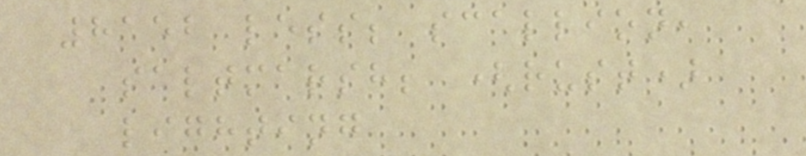8152 less; scallion,
saltmarsh; (rust)
lighting
